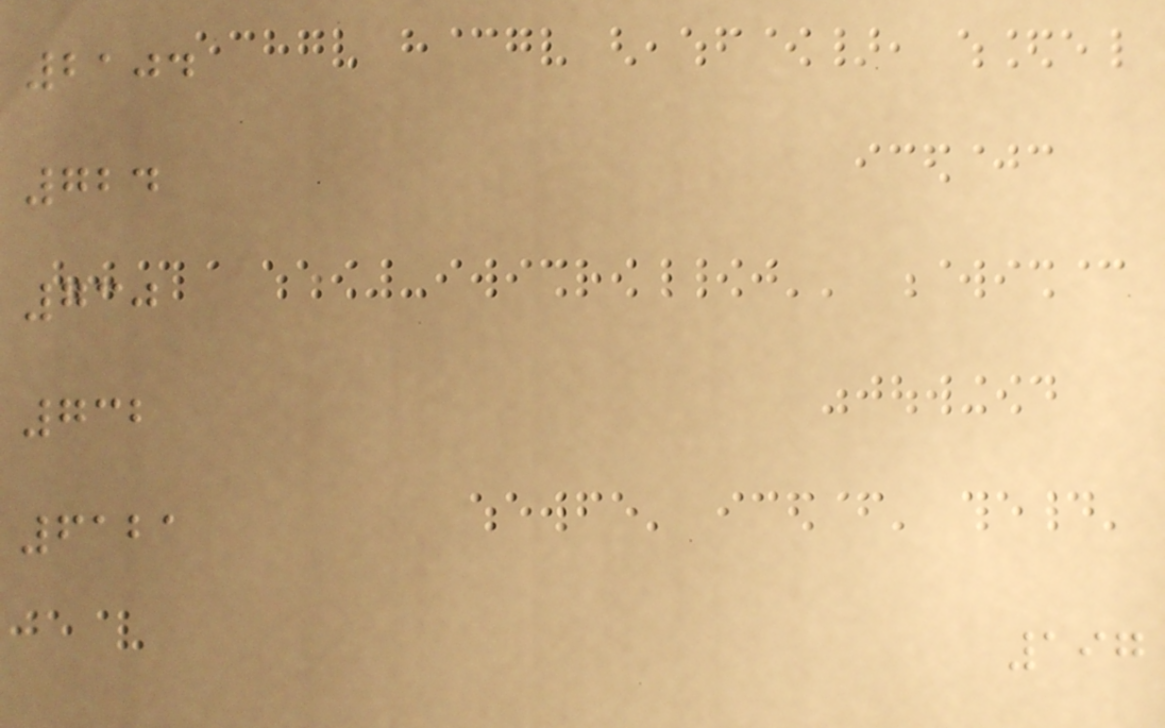2104
724
730
732
6121
197
